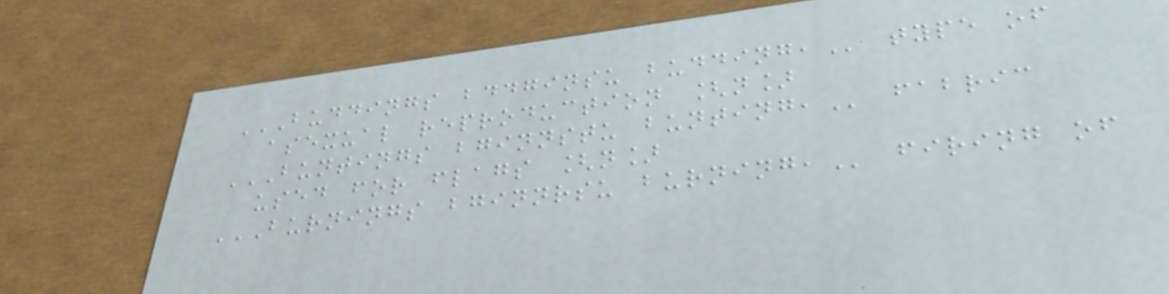BUDDINGS BDDGINSU BUDDING, type of
asexual reproduction [n]
BUNTINGS BGINNSTU BUNTING, fabric
used for flags [n]
BURNINGS BGINNRSU BURNING, firing of
